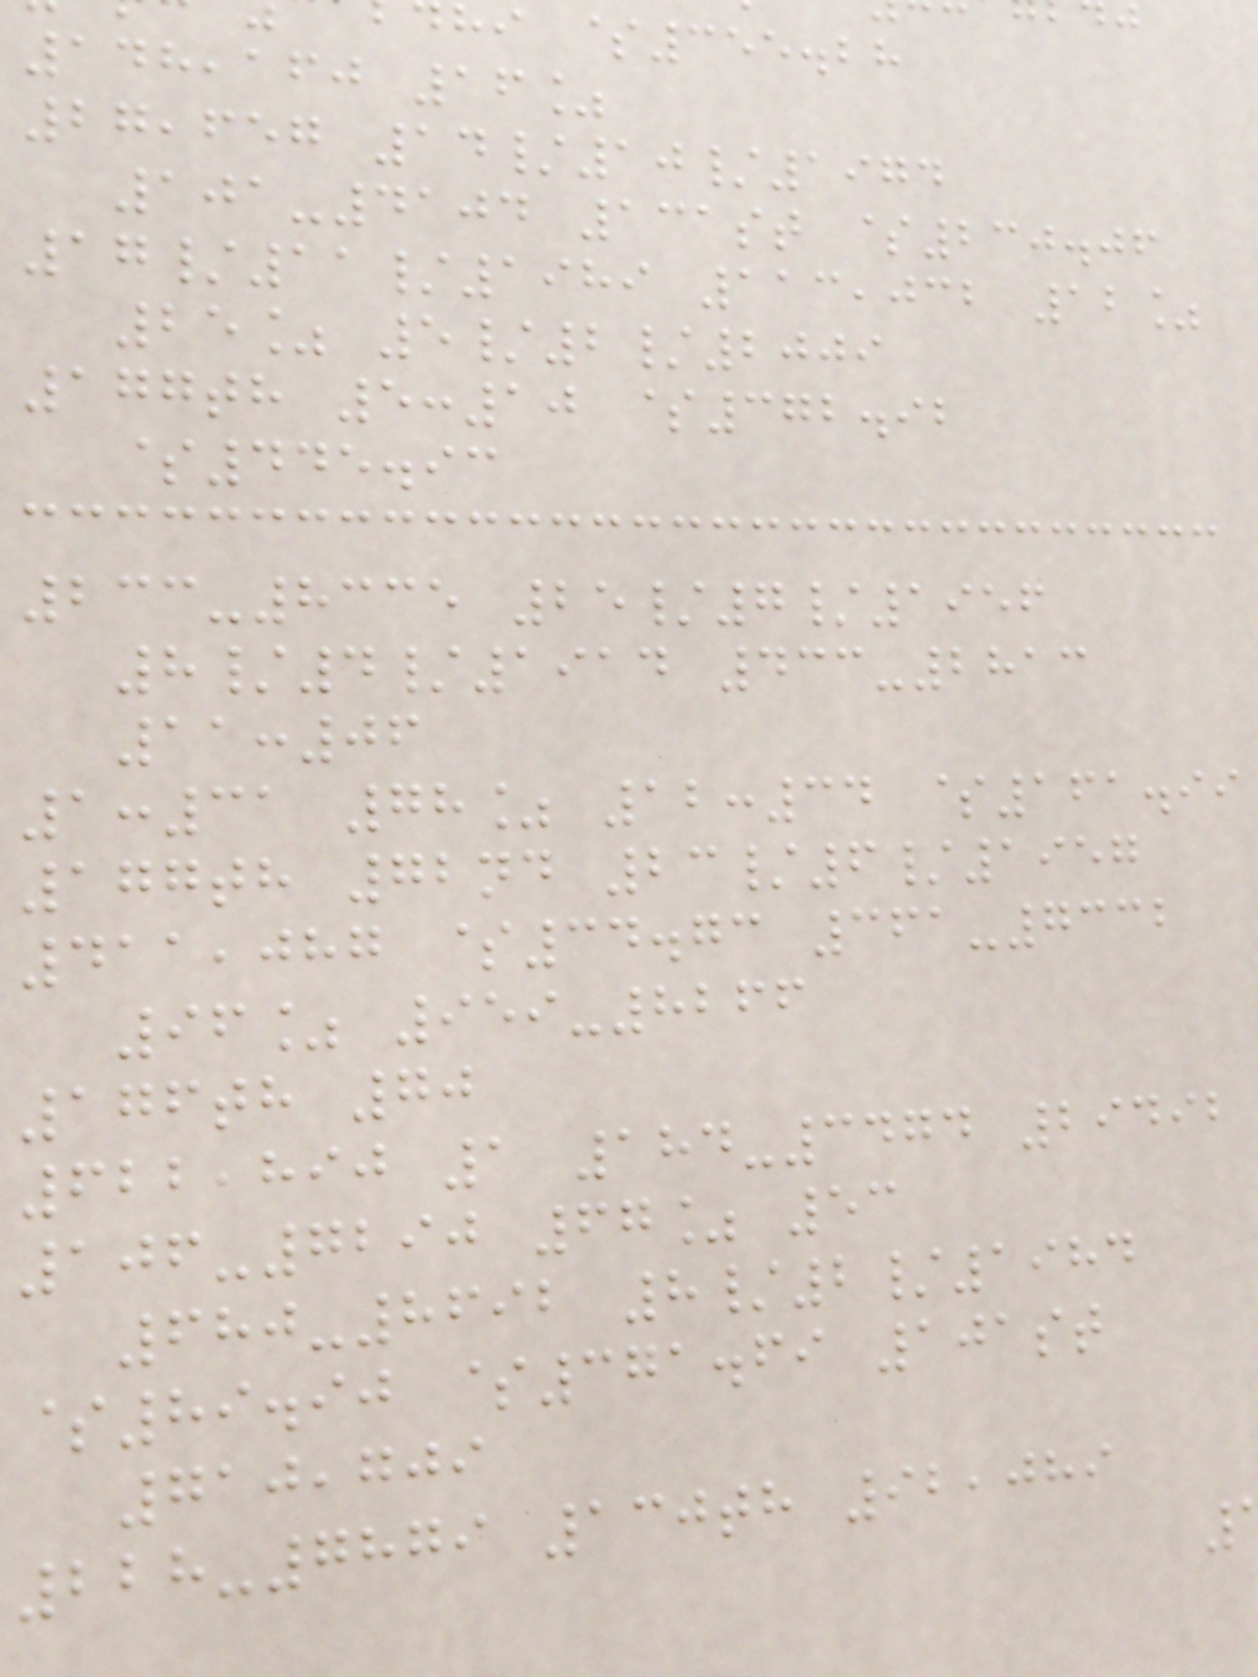hi $355.28
148,160 16%
27,657 14/10/1974
101-4104 131st $230.06
17/11/1989 113,032 12%
25% 5/2/2009
177th 5:10 $372.92
$445.93
233-8335 25/7/1956
8/4/1914 433-2813
11:06
1:31 78% 12:34 $161.99
177th 72nd 23/6/1957
411,087 $34.73 361-7332
96% 959-8266
176th 70
622,890 1 184-3474 29492
106-7290 67% 53
680-8692 8/2/1984
$89.90 $371.69 101st
710,709
228-7879 130th 92,089
